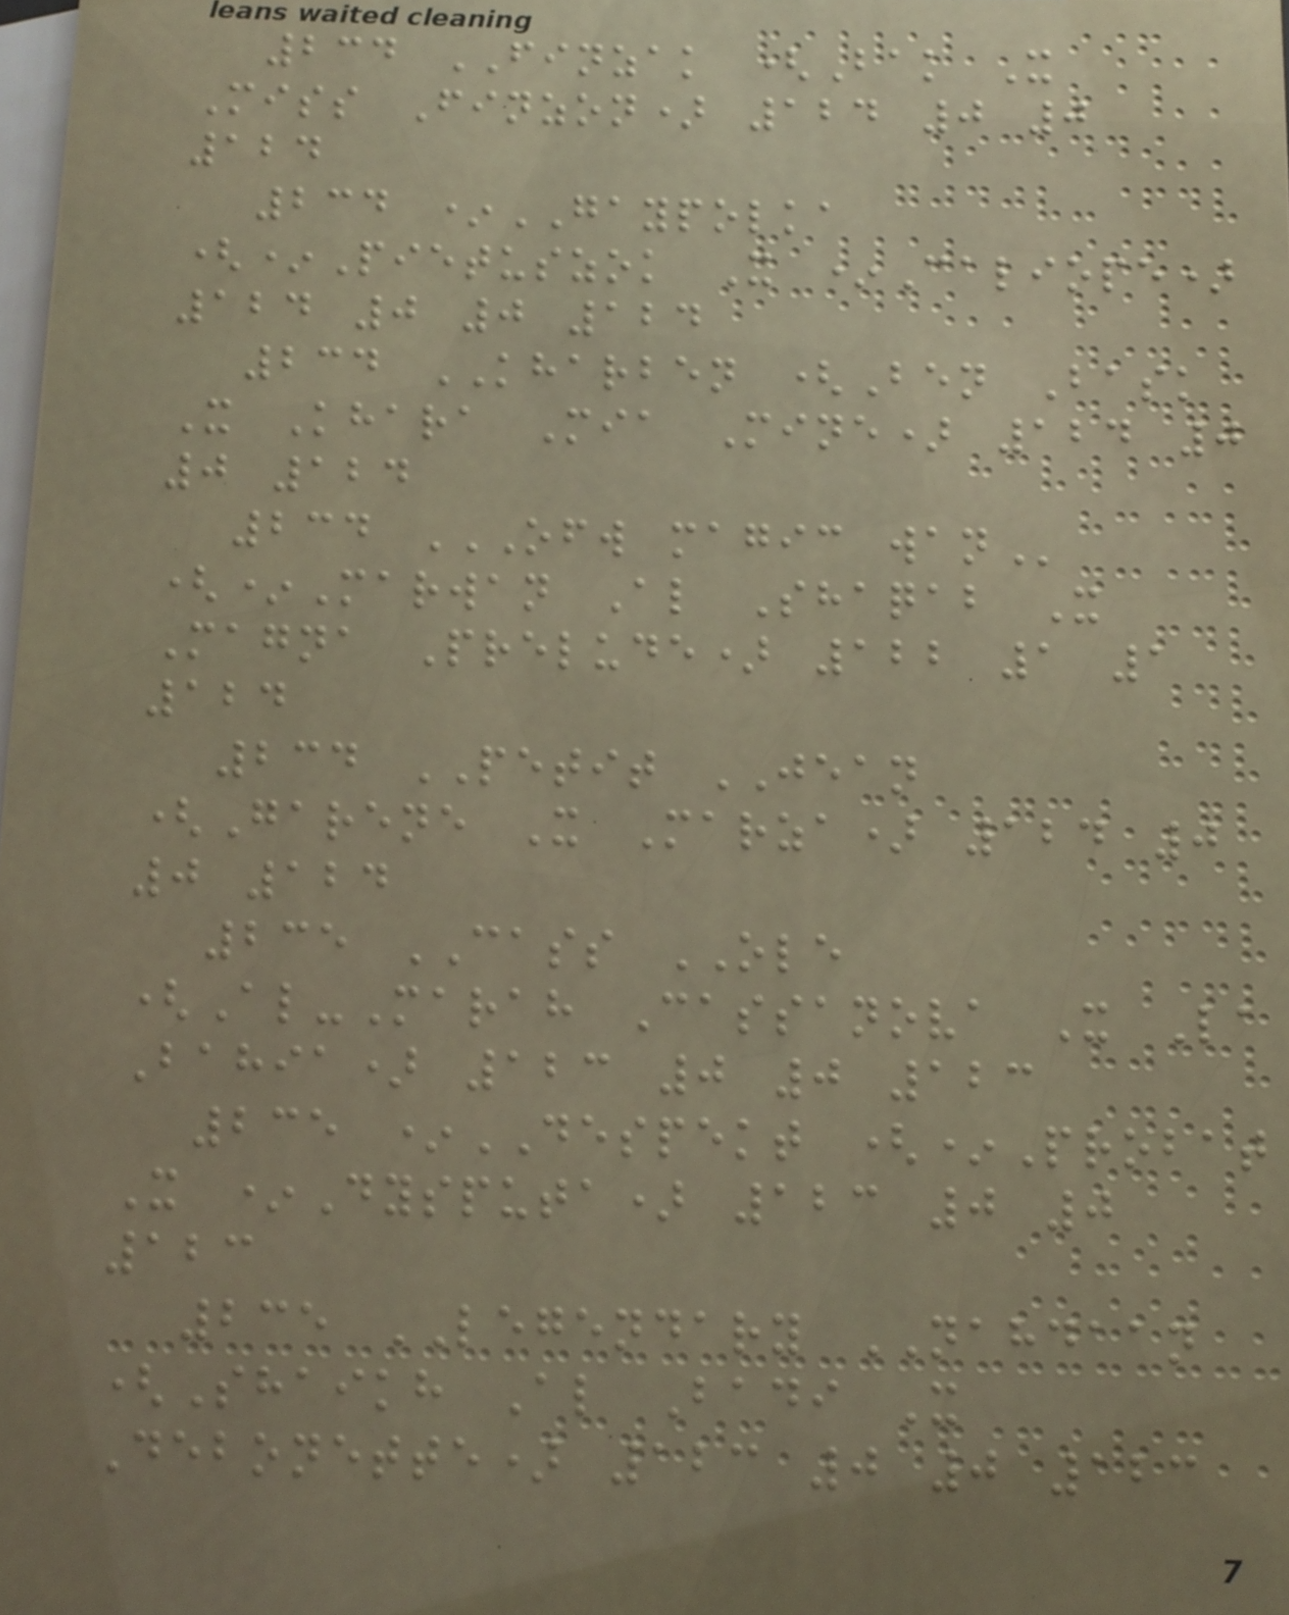234 FINZAK (Bak X
Miss Finzon) 124 0 0
124
234 *GAYPOLKA
(*Pietuszok X *Caliope)
124 0 0 124
234 KHARBEN (Ben Bask
X Khara Mia Mine) 124 0
0 124
234 OFW MAGIC WAN
(*Marwan Al Shaqab X
Magna Prelude) 122 1 1
124
234 PETIT JEAN
(Garene X Marza) 124 0
0 124
235 CASS OLE
(Al-Marah Cassanova X La
Bahia) 123 0 0 123
235 *DESPEKT (*Probat
X *Dysputa) 123 0 0
123
235 LEGENDARY NAHDAAN
(Shaikh Al Badi X
Debonette) 123 0 0 123
